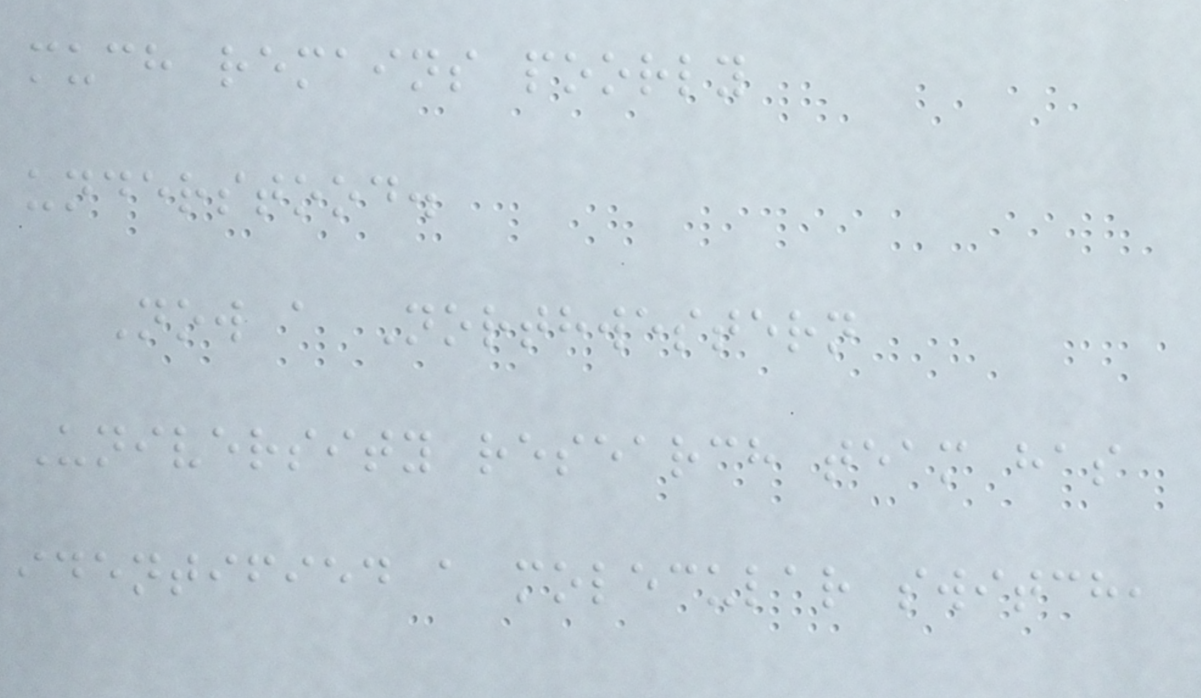much remains poorly
understood.
Now a Northwestern
University research team has
identified a molecular switch,
